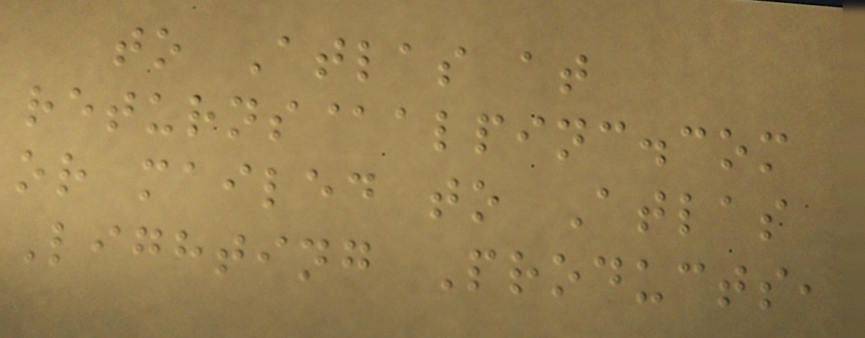to Atlas at
returns@alpinc.com
or mailed to Atlas
Lighting Products,
